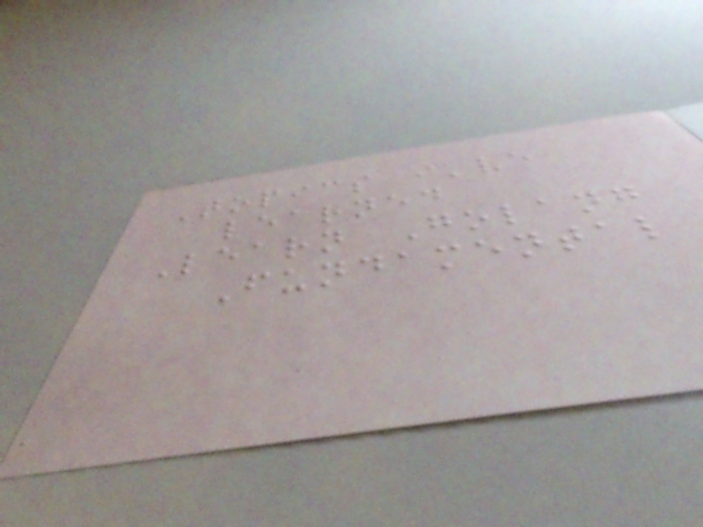Topics i've
learned
Learn Golang
Fundamental
